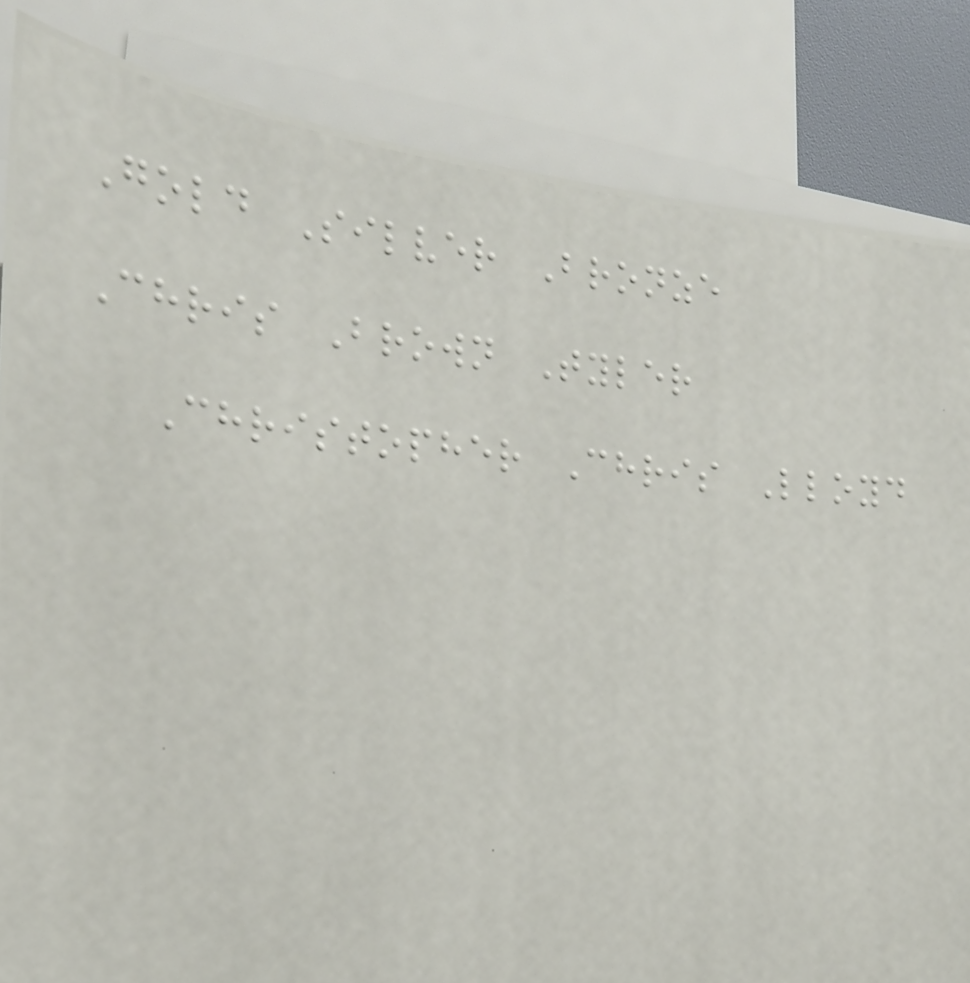Gold Silver Bronze
Chris Brown Tyler
Christopher Chris Lloyd
